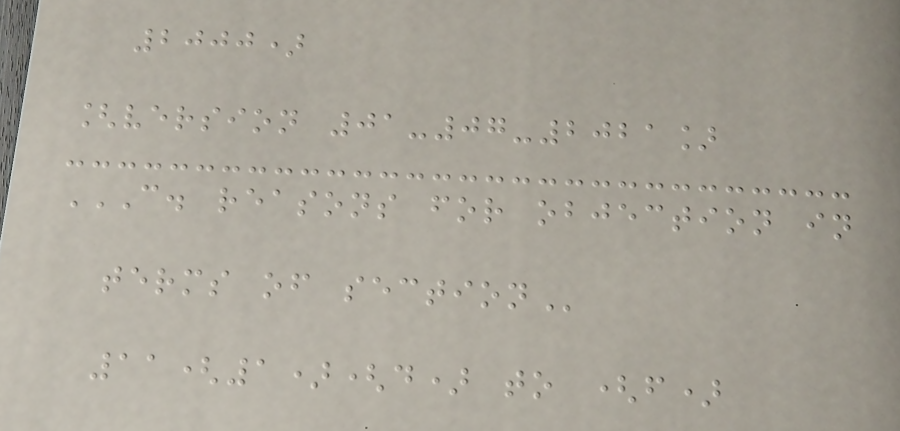2000)
[version 01-07-2021]
C. REASONS FOR OBJECTION IN
TERMS OF SECTION
11(1)(d) to (f)
